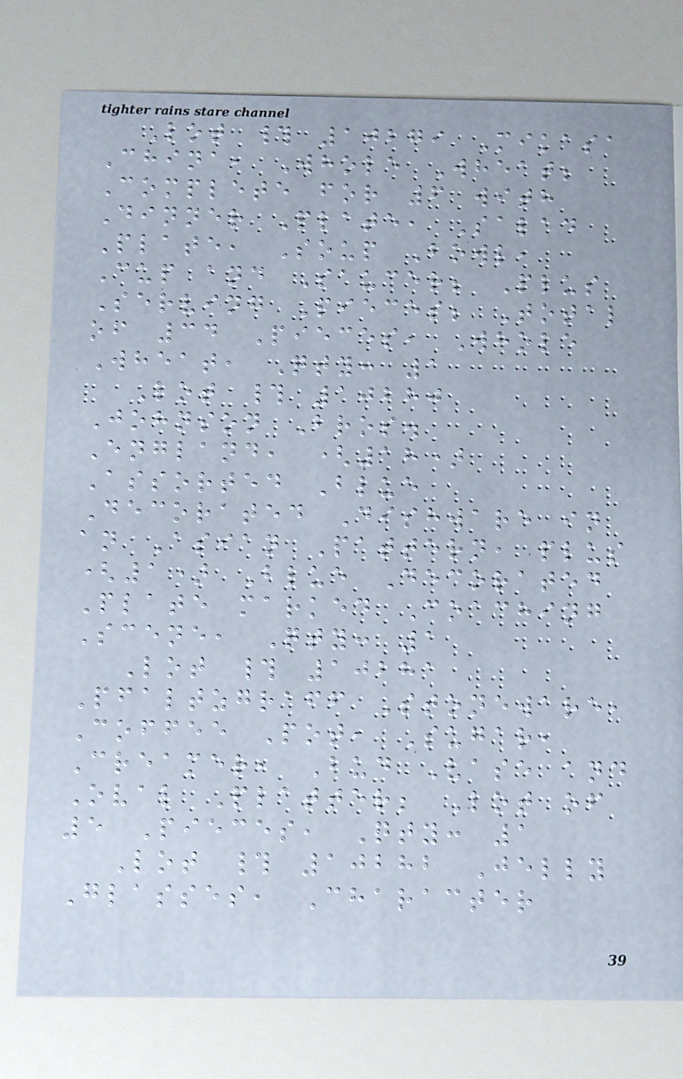Lot # 10279 Mikasa
China, Whole Wheat;
Complete for 6 with
Dinner Plate, Salad
Plate, Soup Bowl,
Cup and Saucer; Plus
Serving Pieces; Total
of 34 Pieces, Whole
Wheat, Qty: 1
Lot # 10280
Johnson Bros.
England, (18)
Assorted Blue
Decorated Dishware in
an Asian Pattern, plus
(1) Blue Decorated
Plate marked Coaching
Scene, Qty: 1
Lot # 10281
Pfaltzgraff Stoneware,
Coffee Pot, Sugar,
Creamer, Bud Vase and
Oval Platter; Lot of
5 Pieces, Qty: 1
Lot # 10282 Jelly
Glasses, Character
